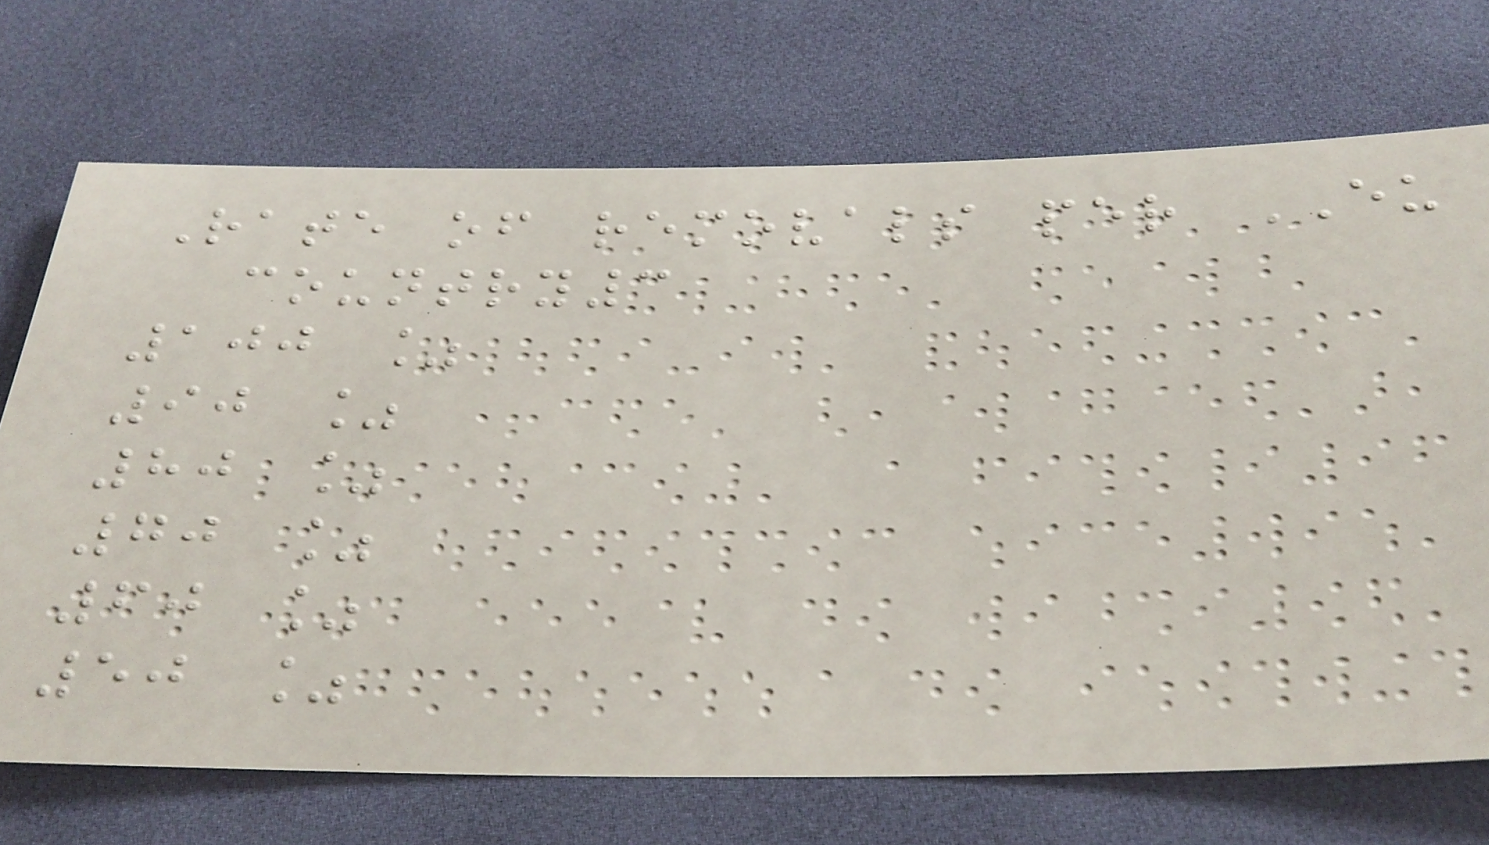Rate of removals per EU
country3
100 %
90 %
80 %
70 %
60 %
50 %
